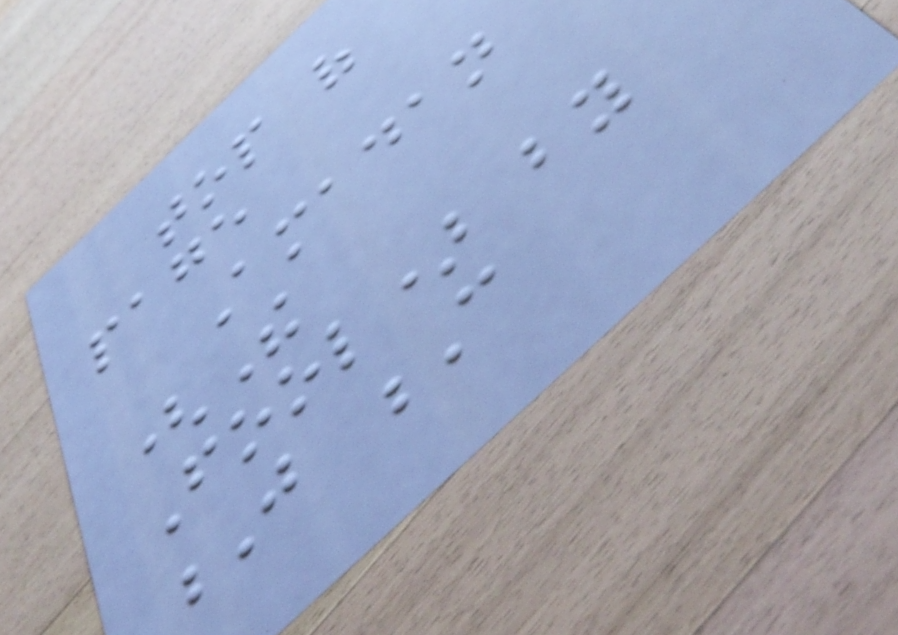top of
page
Amadan
(The
Fool) by
J C
